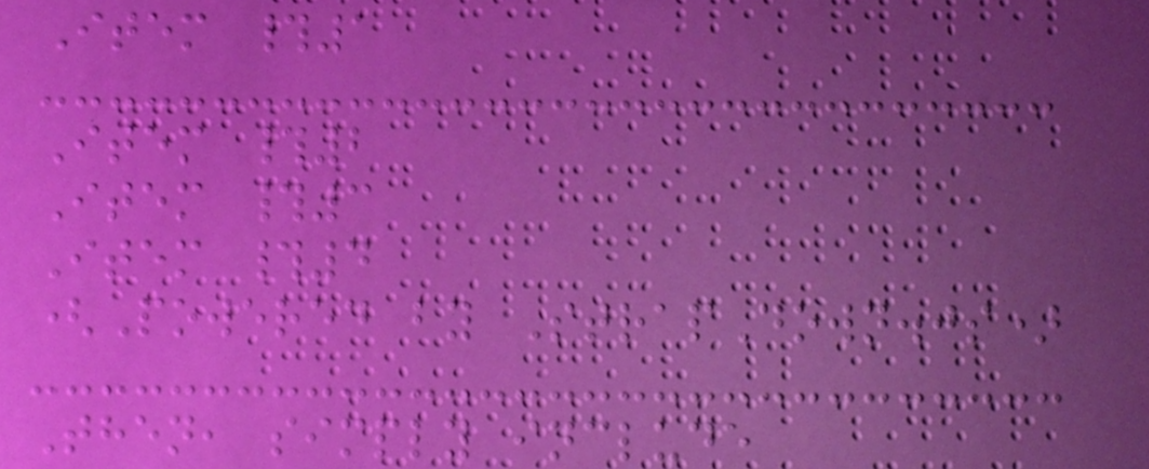Item #1
Item #2
Item #3
Item #4
(Powered by StrapDown.js)
Then, simply include
